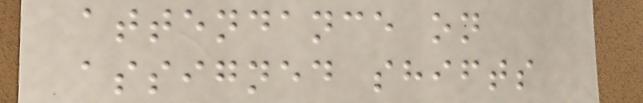attendance on
assigned shifts
